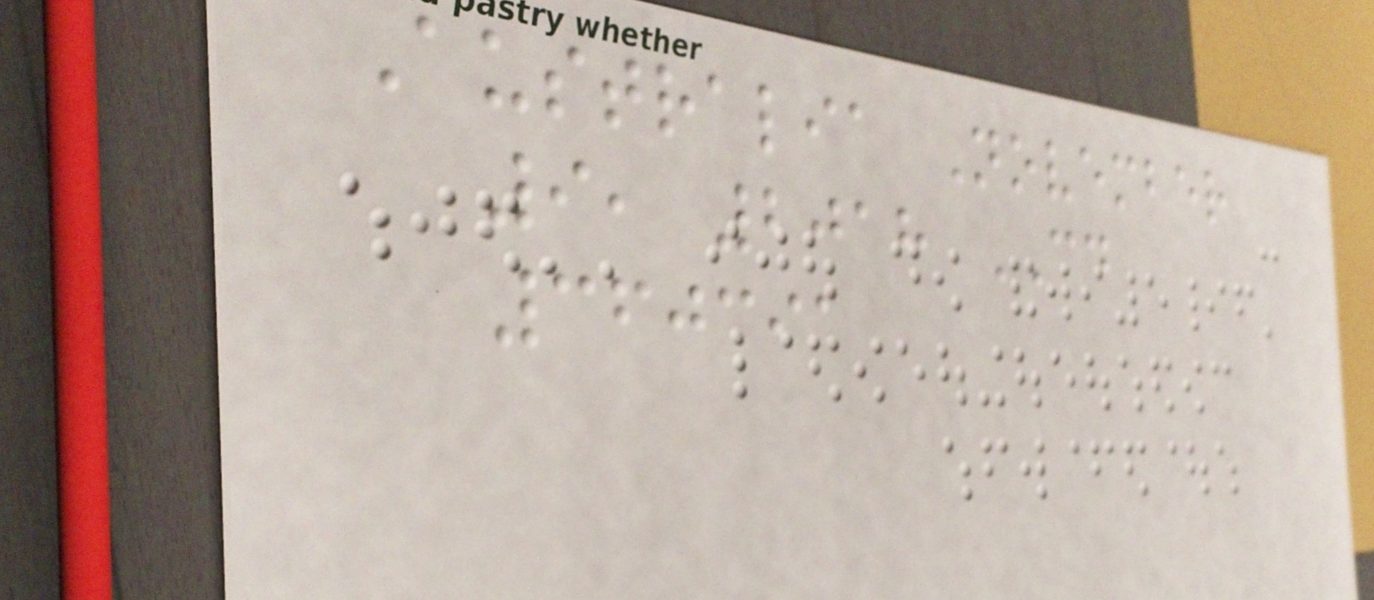Australia November
9, 2018 CD
360391
